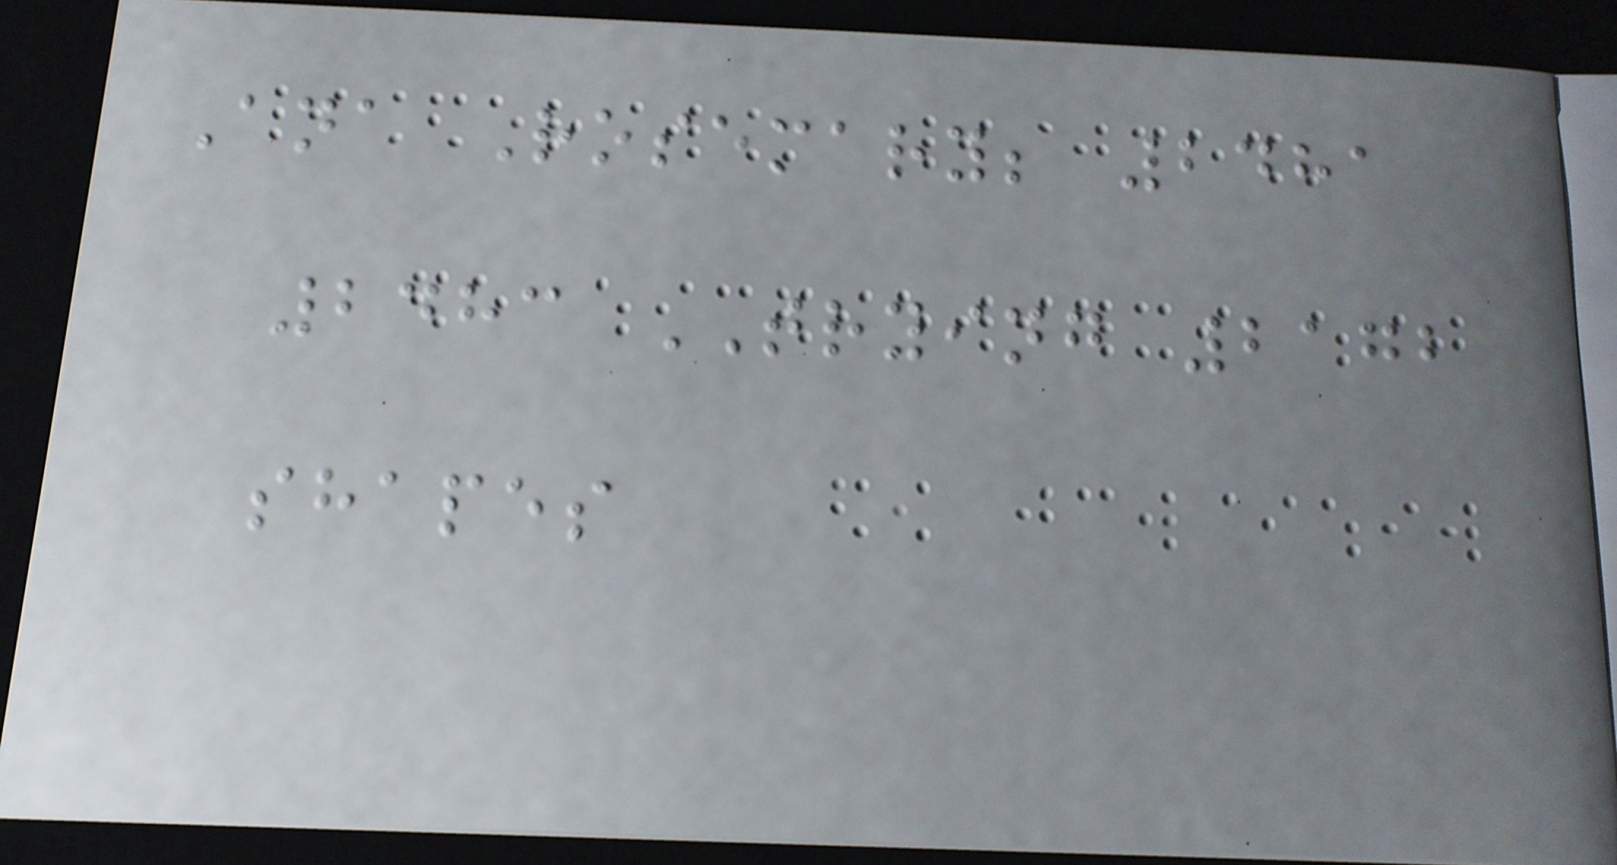Ana Rosemary; 2481
2483 TRYING 2172
shapes
